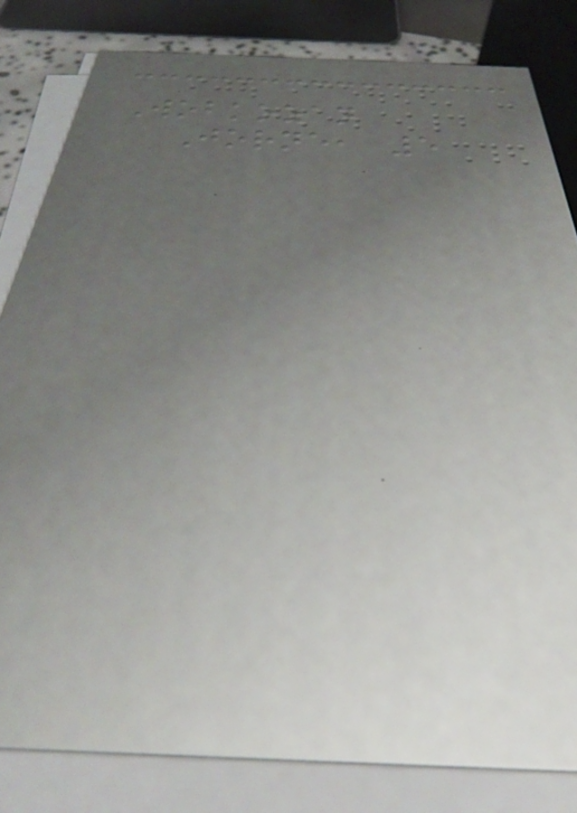Wobkozan
Jorne, 5
